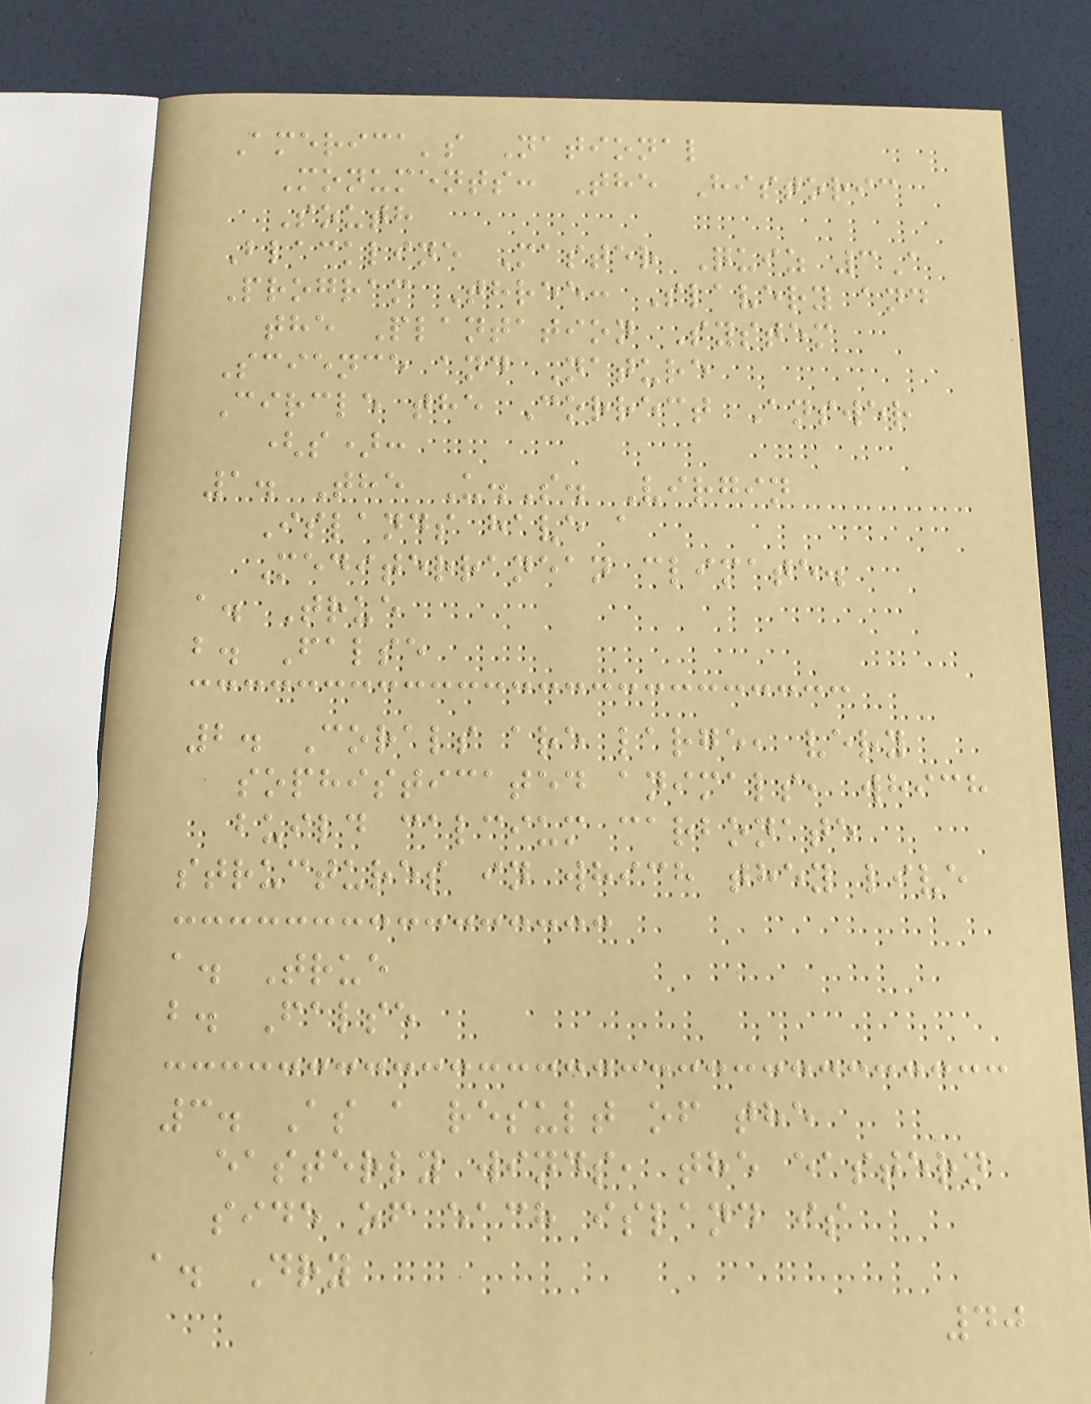America's National
Monuments: The Historic
South
Blackline Master Quiz 3A
Program Three: Slavery and
the Plantation System
Science and Nature
Circle the Correct Answer
(s):
1. The U.S. Virgin
Islands have a
Mediterranean climate.
a. True
b. False
2. Corals are large, very
sophisticated animals, which
build calcium carbonate
structures in which they live
a. True
b. False
3. As a result of the
easterly winds, the eastern
side of each island is
a. Dry
40
